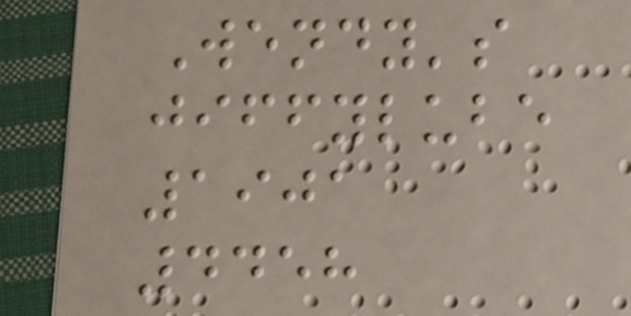Wendy's
jiffylube
1901
4458
